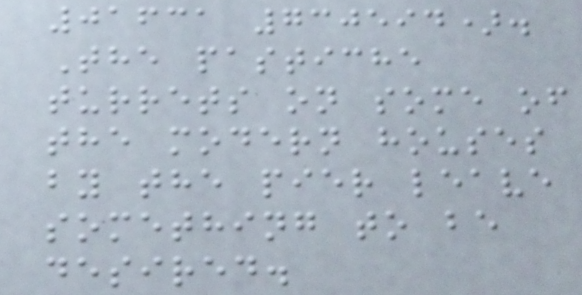01631 730594).
The pastiche
turrets on some of
the modern houses
by the pier leave
something to be
desired.
